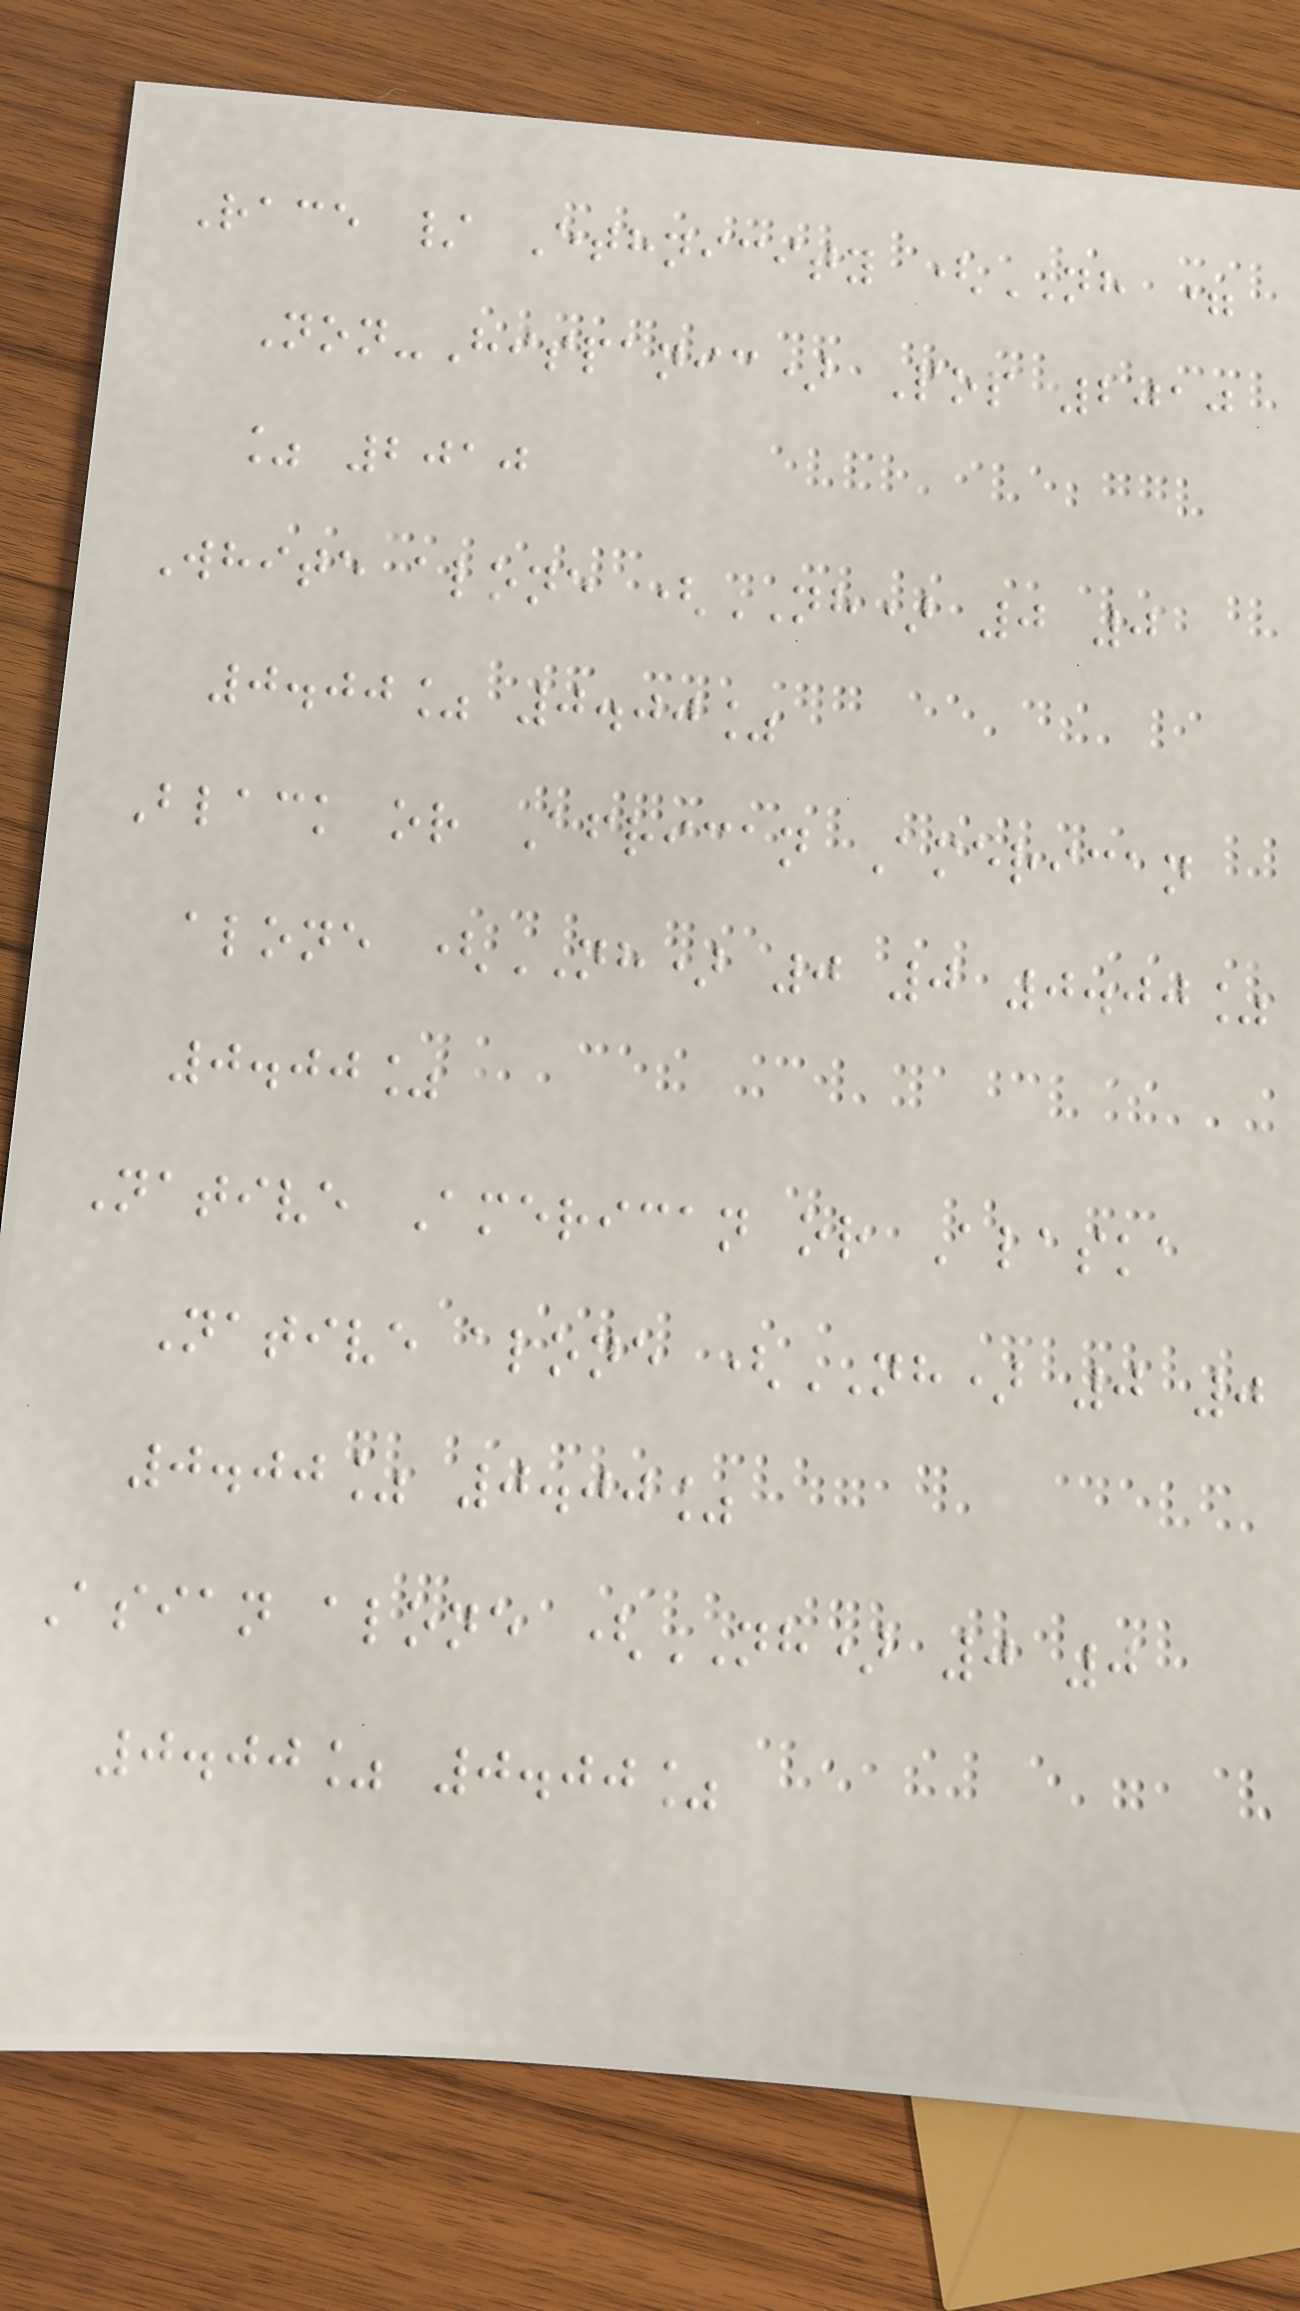Race / Ethnicity (NH =
Non-Hispanic) Pop 2010
% 2010
White alone (NH) 0 0
0.00% 0.00%
Black or African American
alone (NH) 0 0 0.00%
0.00%
Native American or Alaska
Native alone (NH) 0 0
0.00% 0.00%
Asian alone (NH) 0 0
0.00% 0.00%
